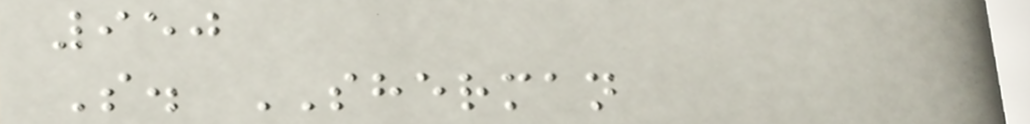950
S. SHERMAN
